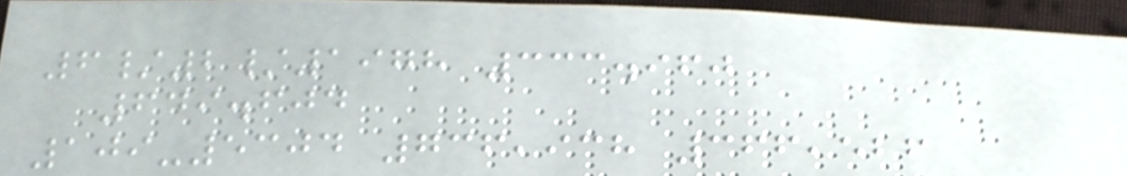6/2/1978 333.960
649.604
109-5304 736,938 366,526
